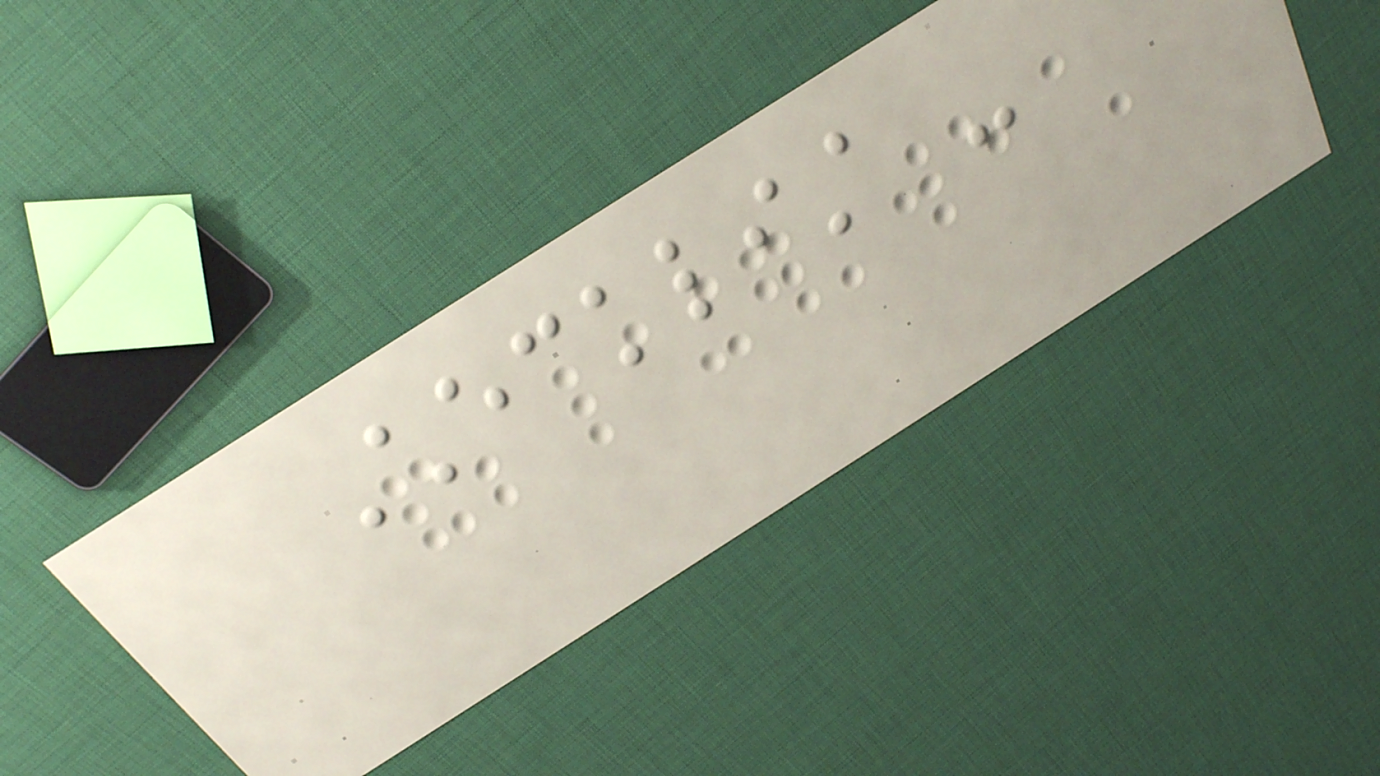Checklist -
